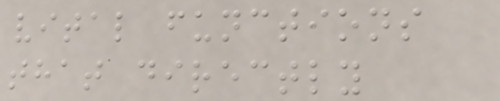vital functions
that directly
